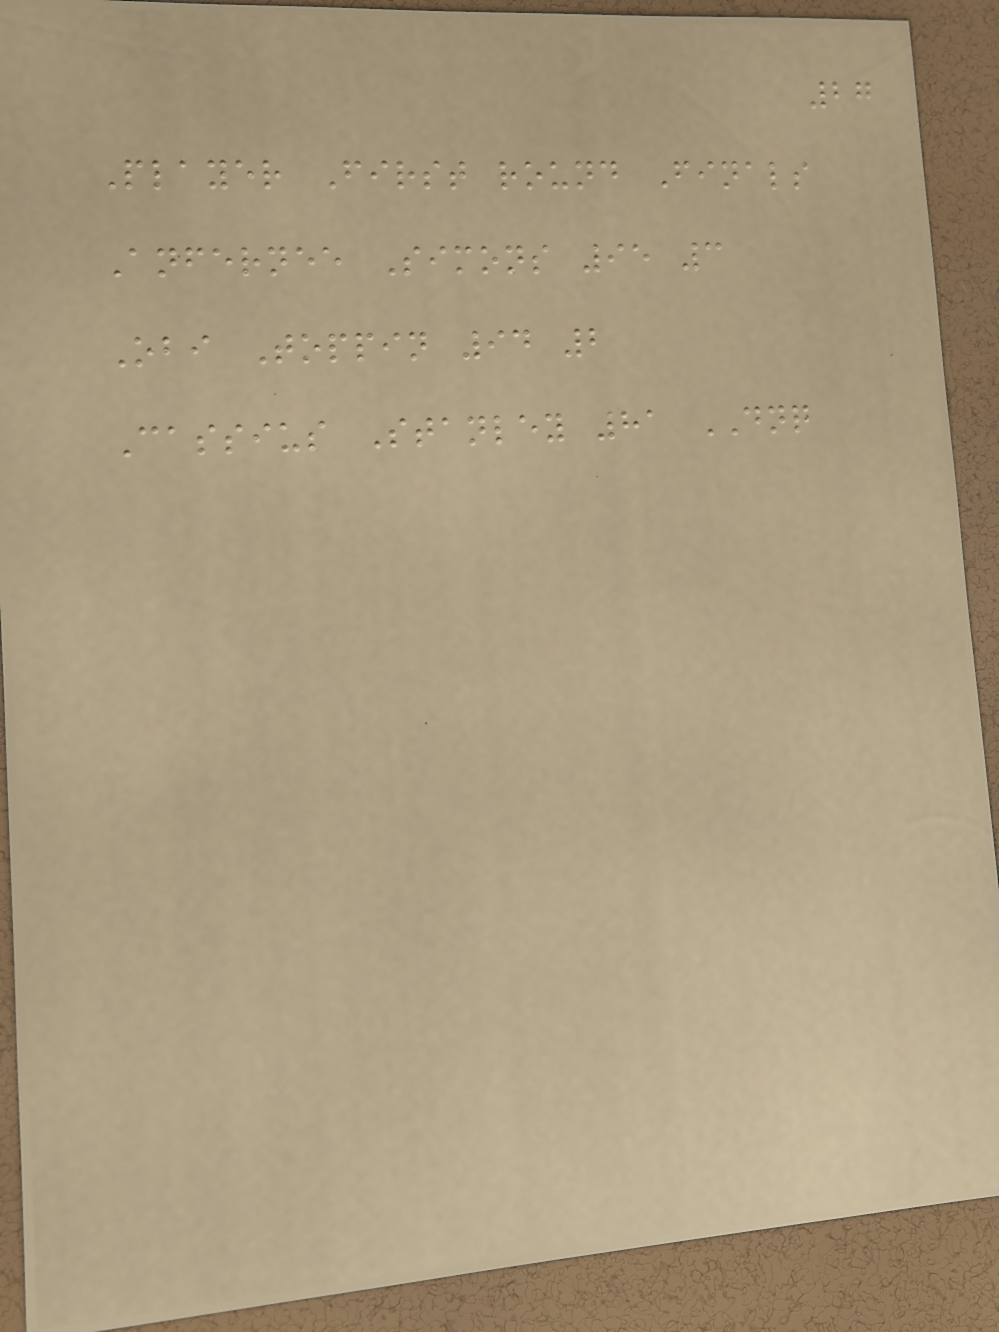27
Player First round Finals
Anfernee Simons 95 3
Obi Toppin 94 2
Cassius Stanley 81 DNQ
